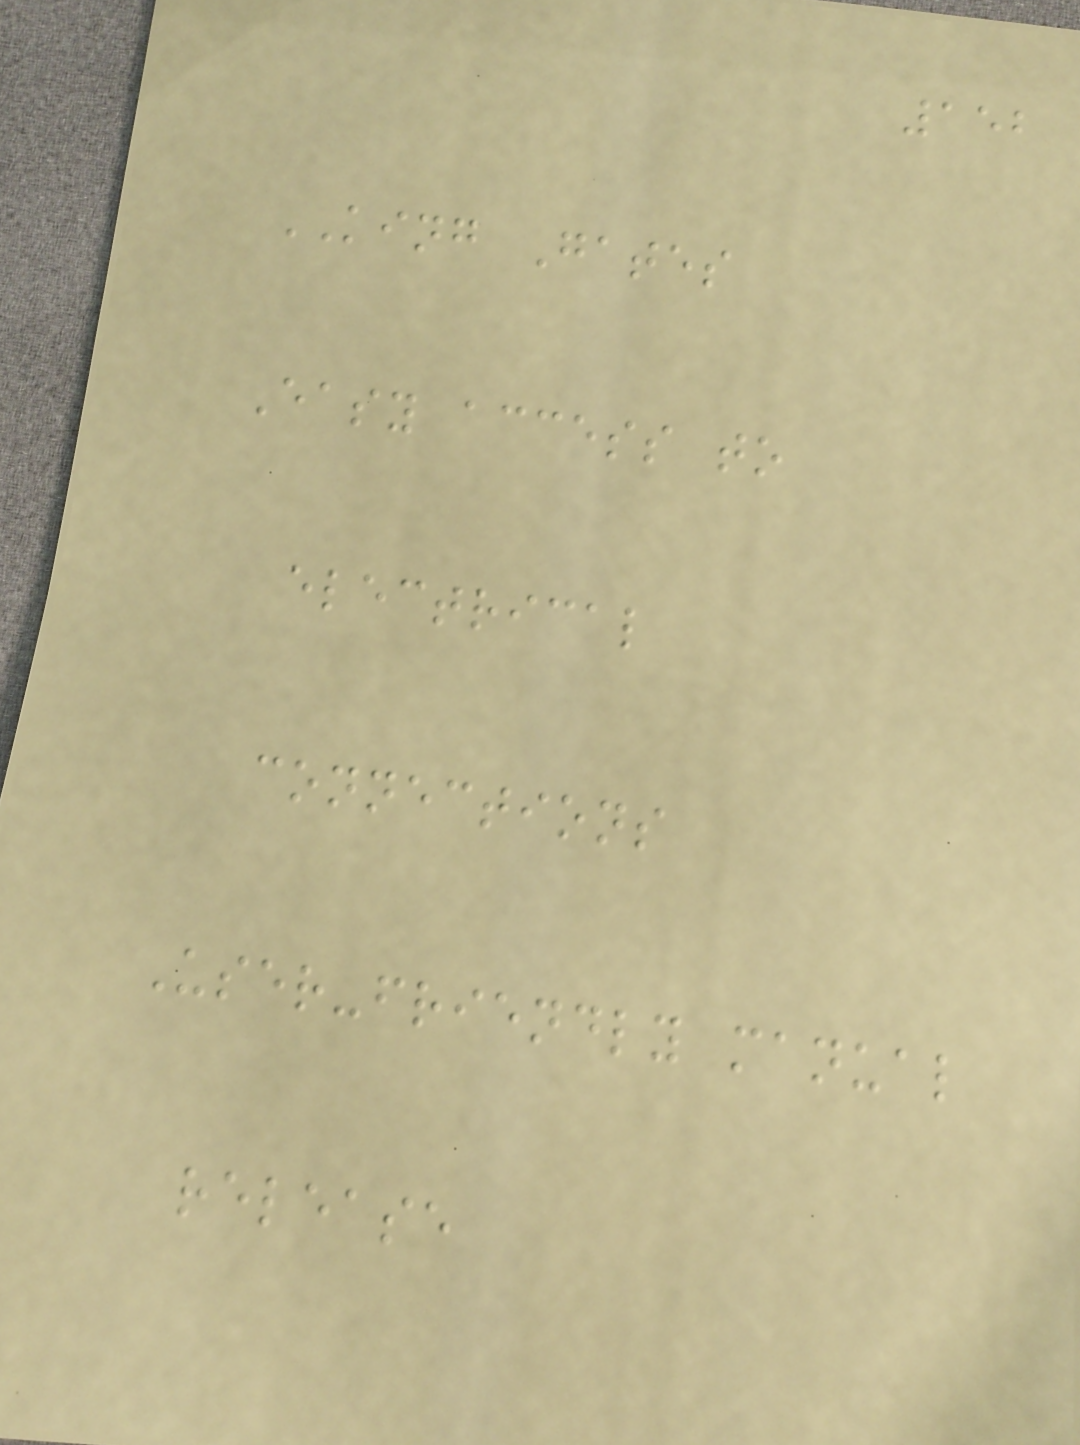152
KING Gates
Easy access to
electrical
connections
User-friendly manual
release
